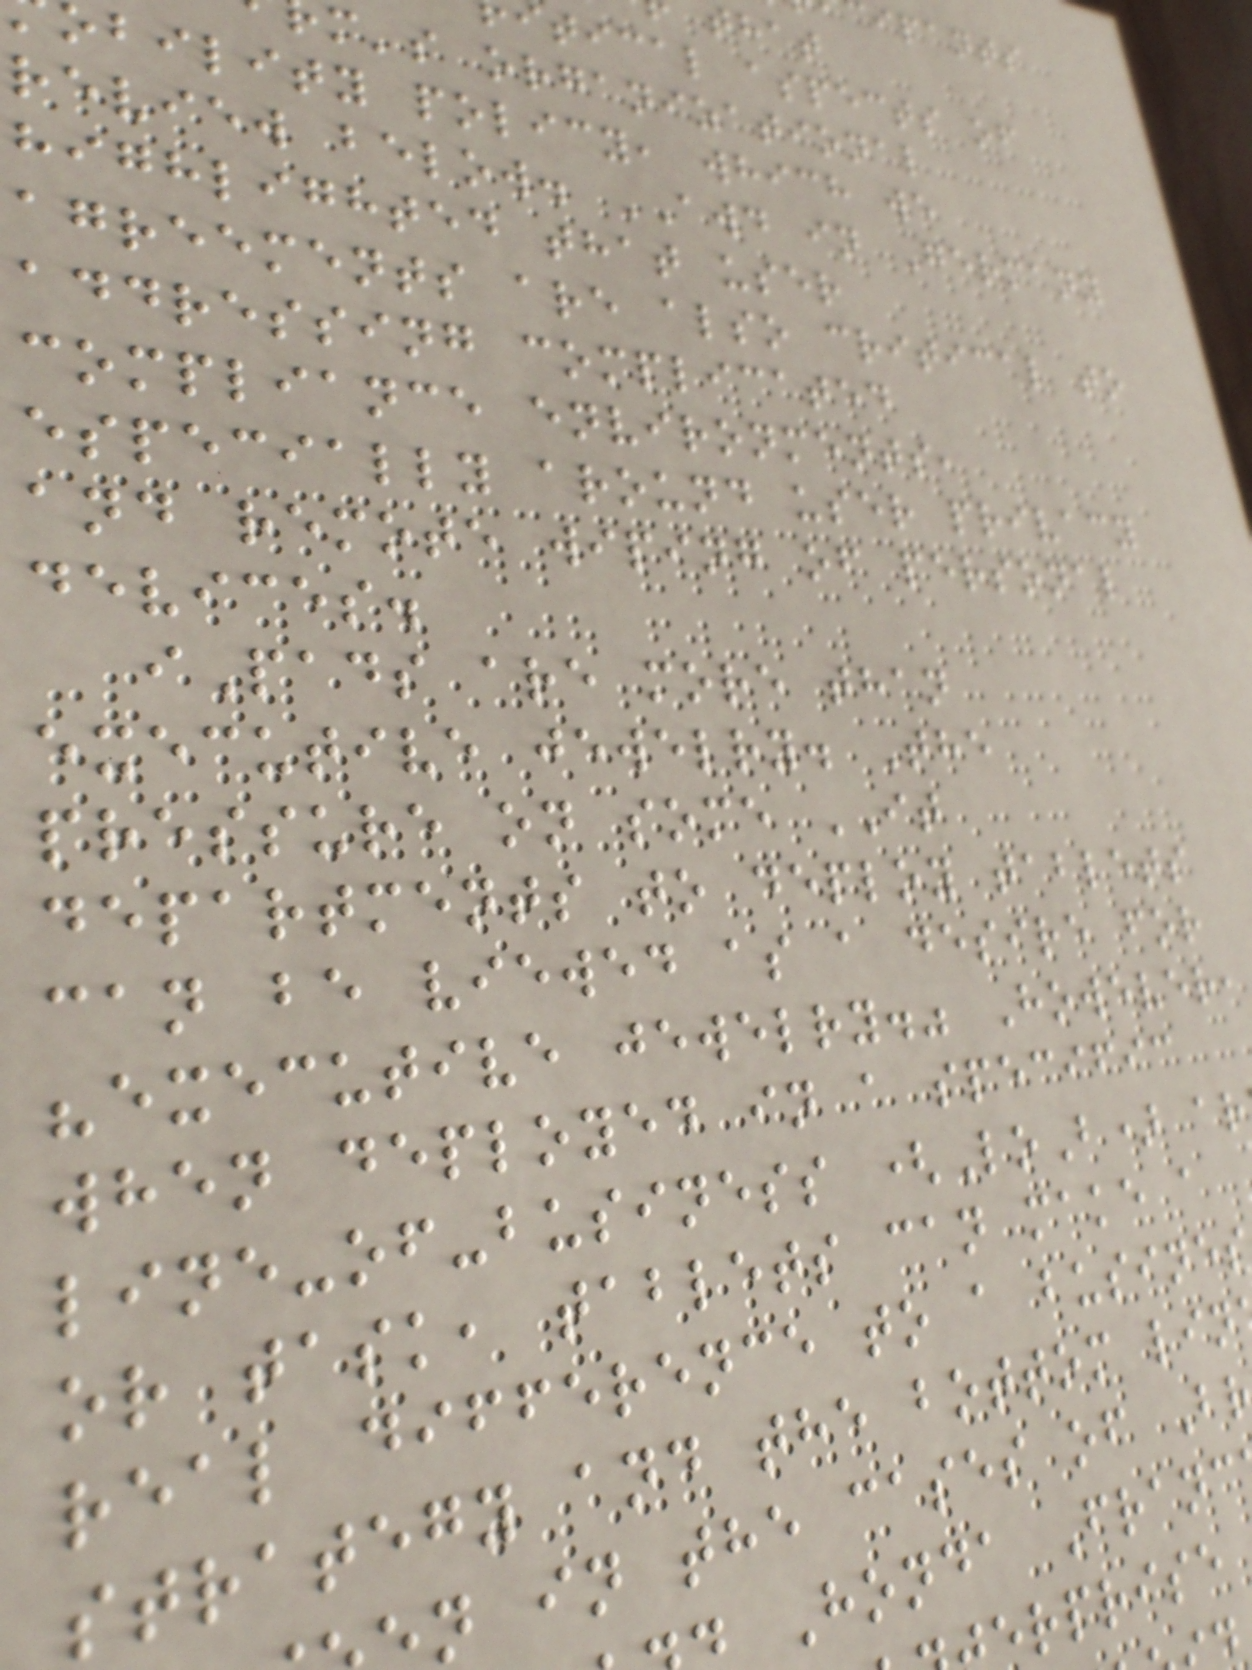itical aspects of
m's organizational
bility policy, which we
review below. AWD in Germany
highlighted that user
agreements are also critical to
addressing complicated
compliance environments,
especially around user privacy
and remote wiping of personal
devices.
iPads are more than
executive jewelry. The
pressure on some IT
departments to deploy tablets
can be viewed as a desire for
"executive jewelry." However,
when deployed in a specific
line-of-business (LoB) ar
or task, tablets can make a
real difference to a busines
strategy and the bottom lin
n in the cases of B
Honda Franc
erprise
